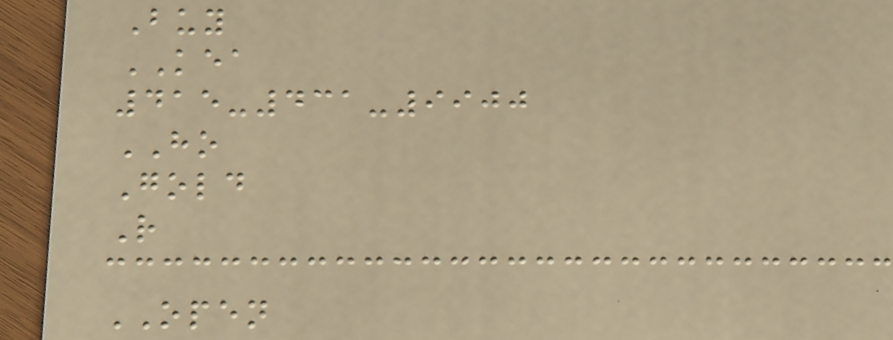Buy
KEA
415-431-9900
HO
Gold
R
OPEN
